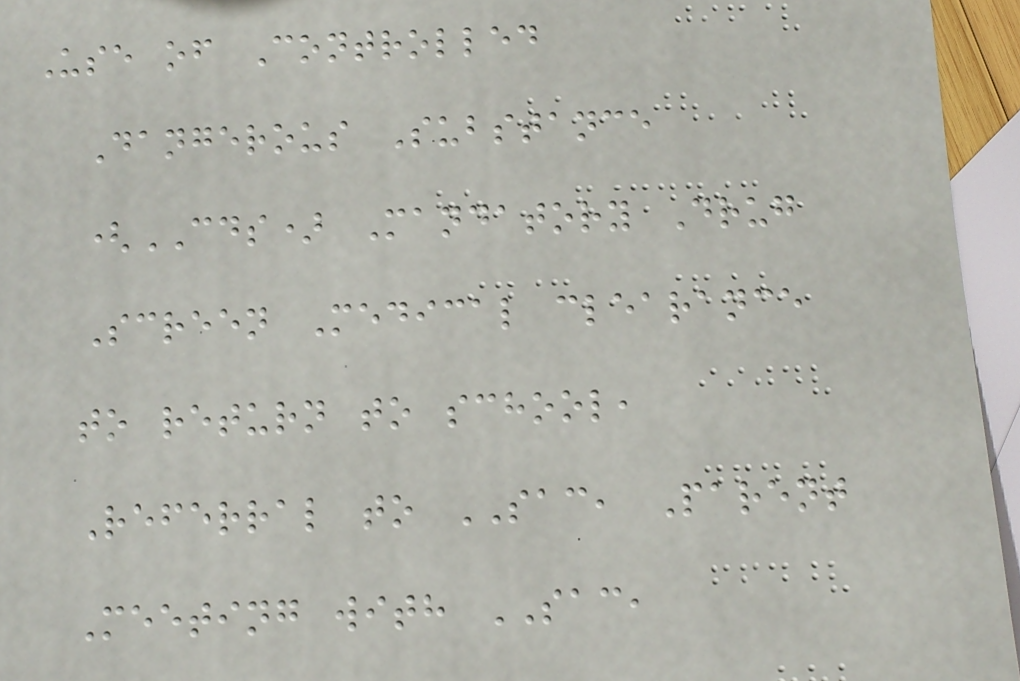Use of Controlled
Dangerous Substance
(CDS) Mandatory Drug
Screen Medical clearance
to return to school,
Referral to SAC, Parent
Meeting with SAC,
